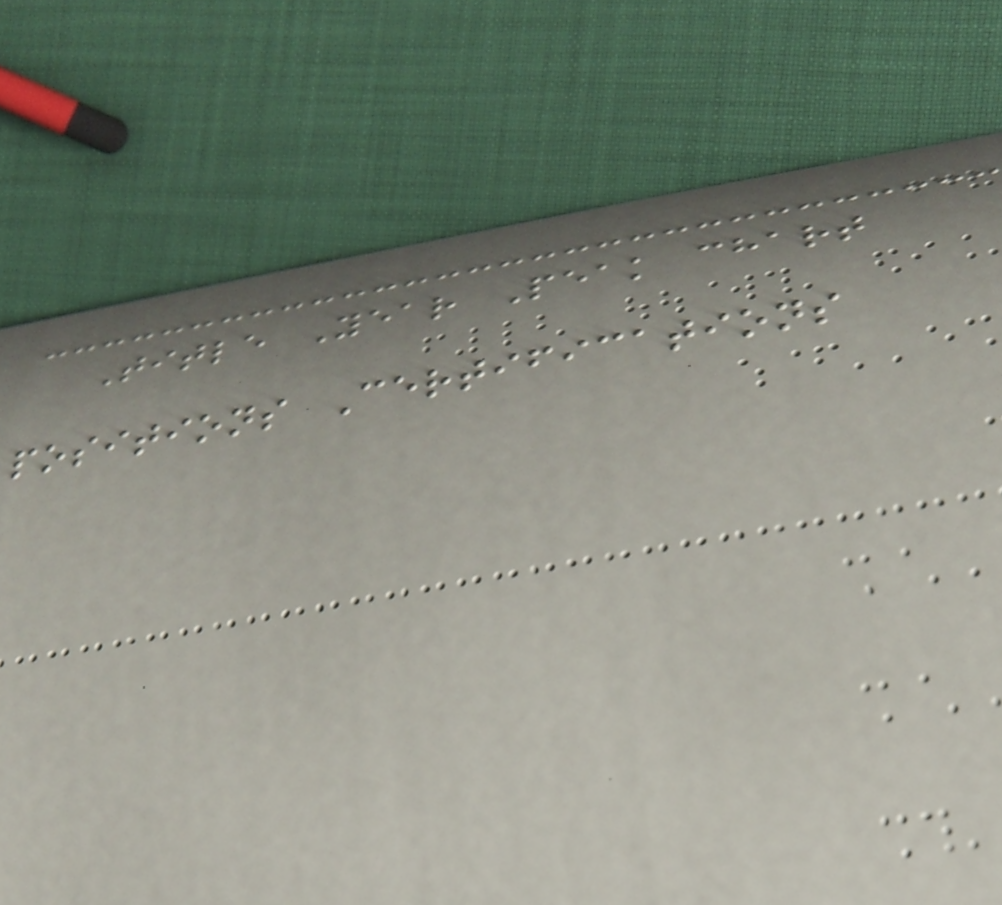Title Year Peak chart
positions Certifications
